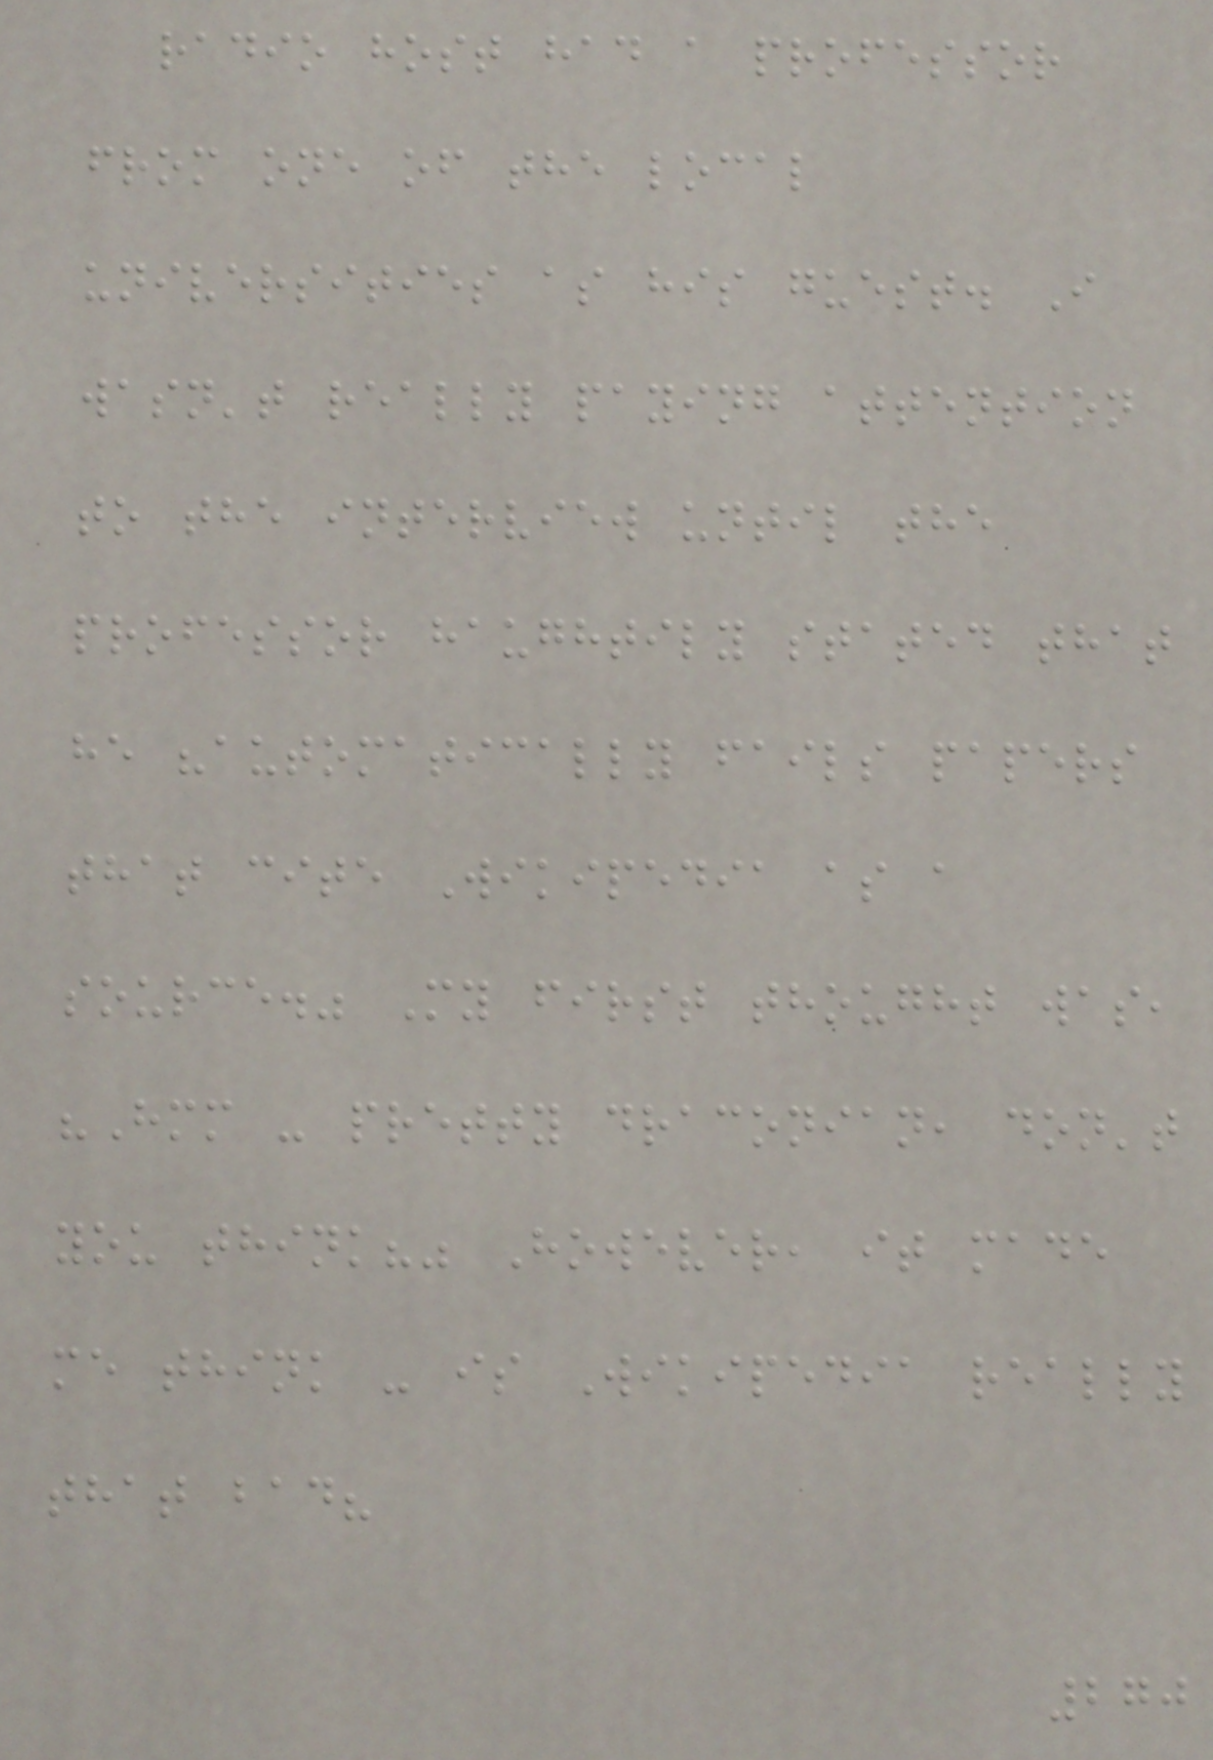radio host had a professor
from one of the local
universities as his guest. I
wasn't really paying attention
to the interview until the
professor haughtily stated that
he "automatically fails papers
that cite Wikipedia as a
source." My first thought was,
"Hmm - pretty draconian, don't
you think?" However, it made
me think - is Wikipedia really
that bad?
270
